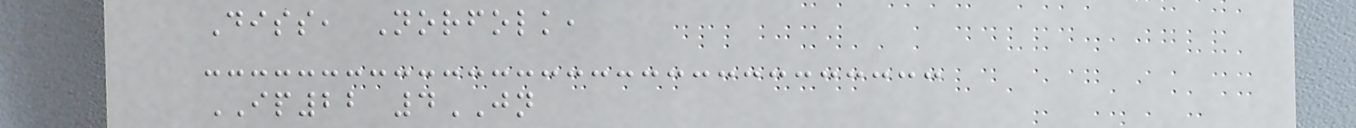Diss, Norfolk,
IP22 4JN
